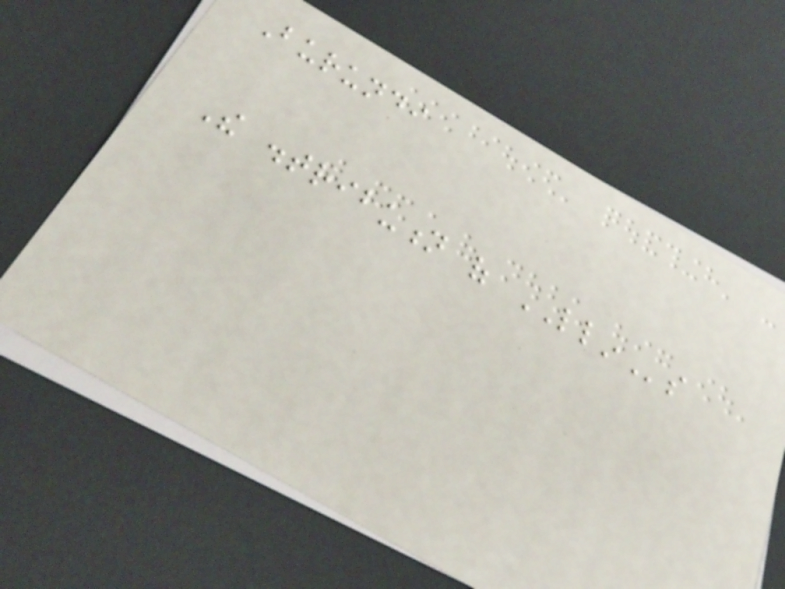Burundi
The distribution of LLINs
